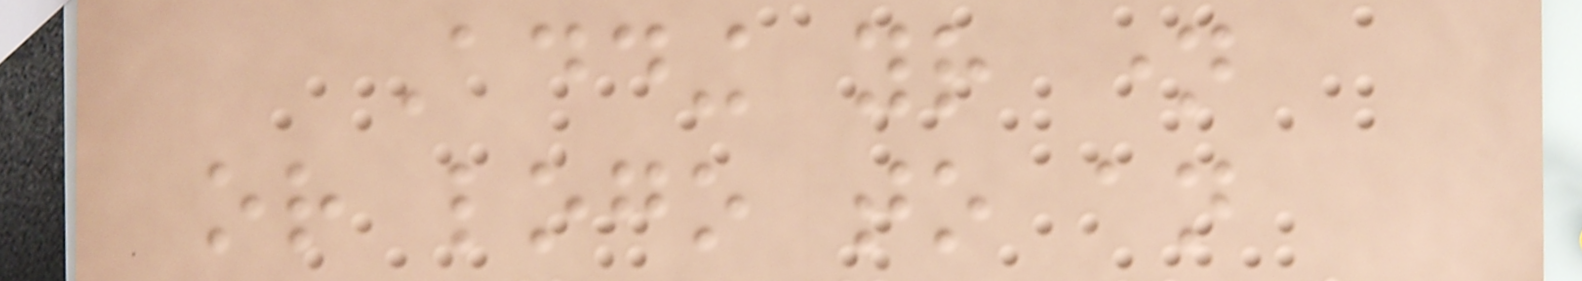Adding your name
or logo to an
